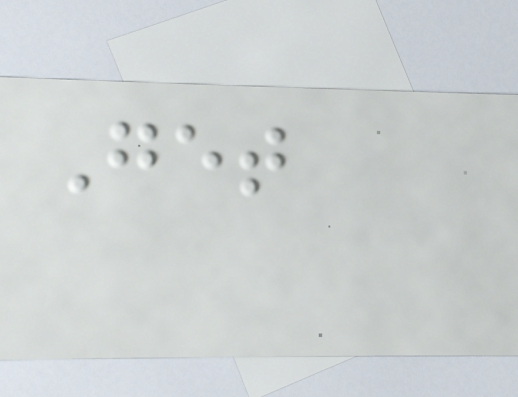Get
